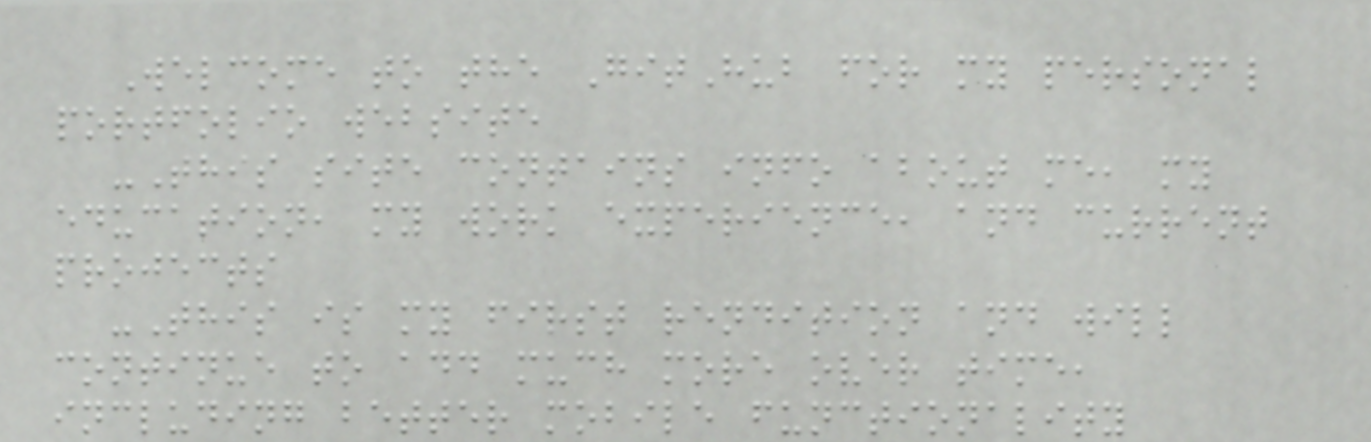Welcome to the GitHub for my personal
portfolio website
-This site contains info about me, my
education, my work experience, and current
projects
-This is my first rendition and will
continue to add much more over time,
including better mobile functionality
